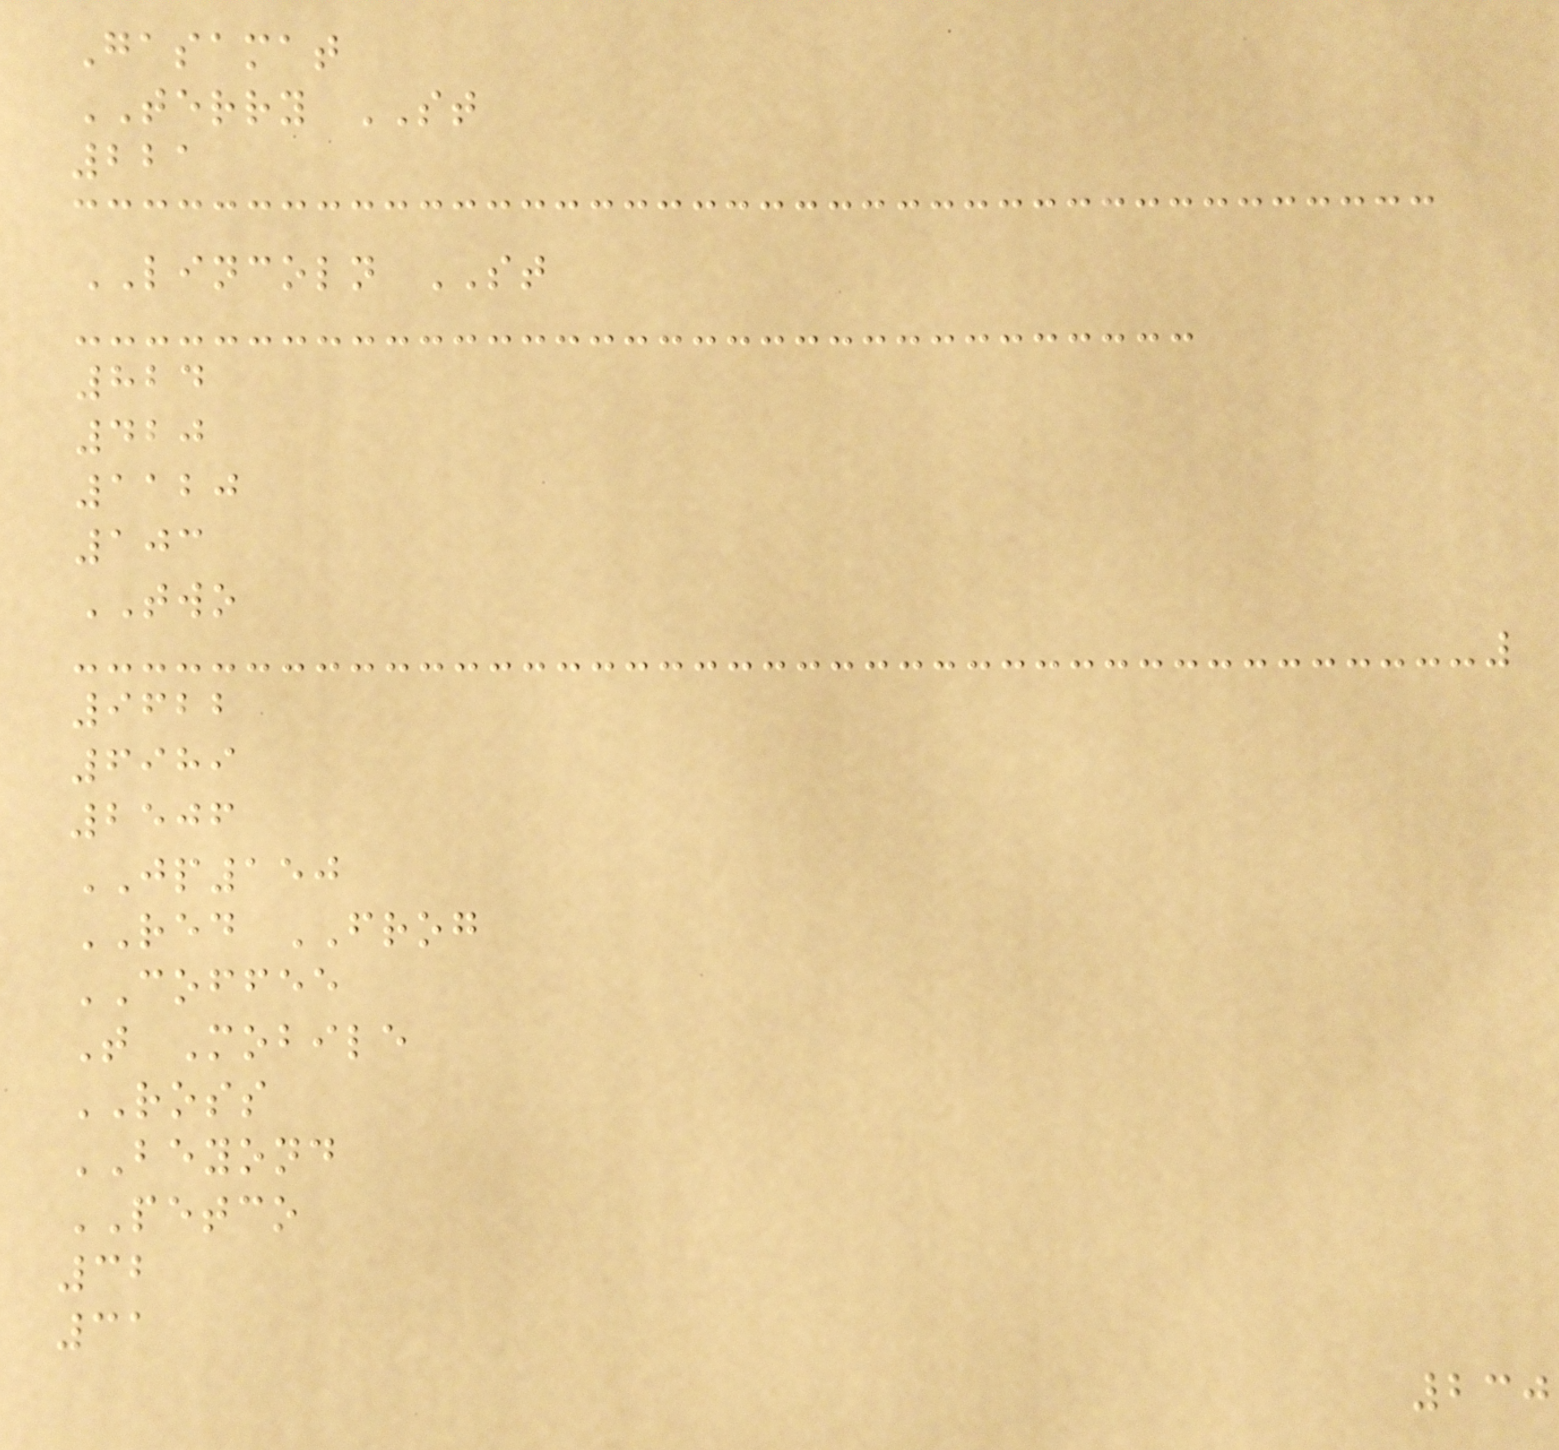Gasamat
TERRY ST
221
LINCOLN ST
824
420
1120
103
TWO
9622
6989
2506
JP150
RED FROG
COFFEE
T Mobile
ROSS
BEYOND
PETCO
32
31
230
